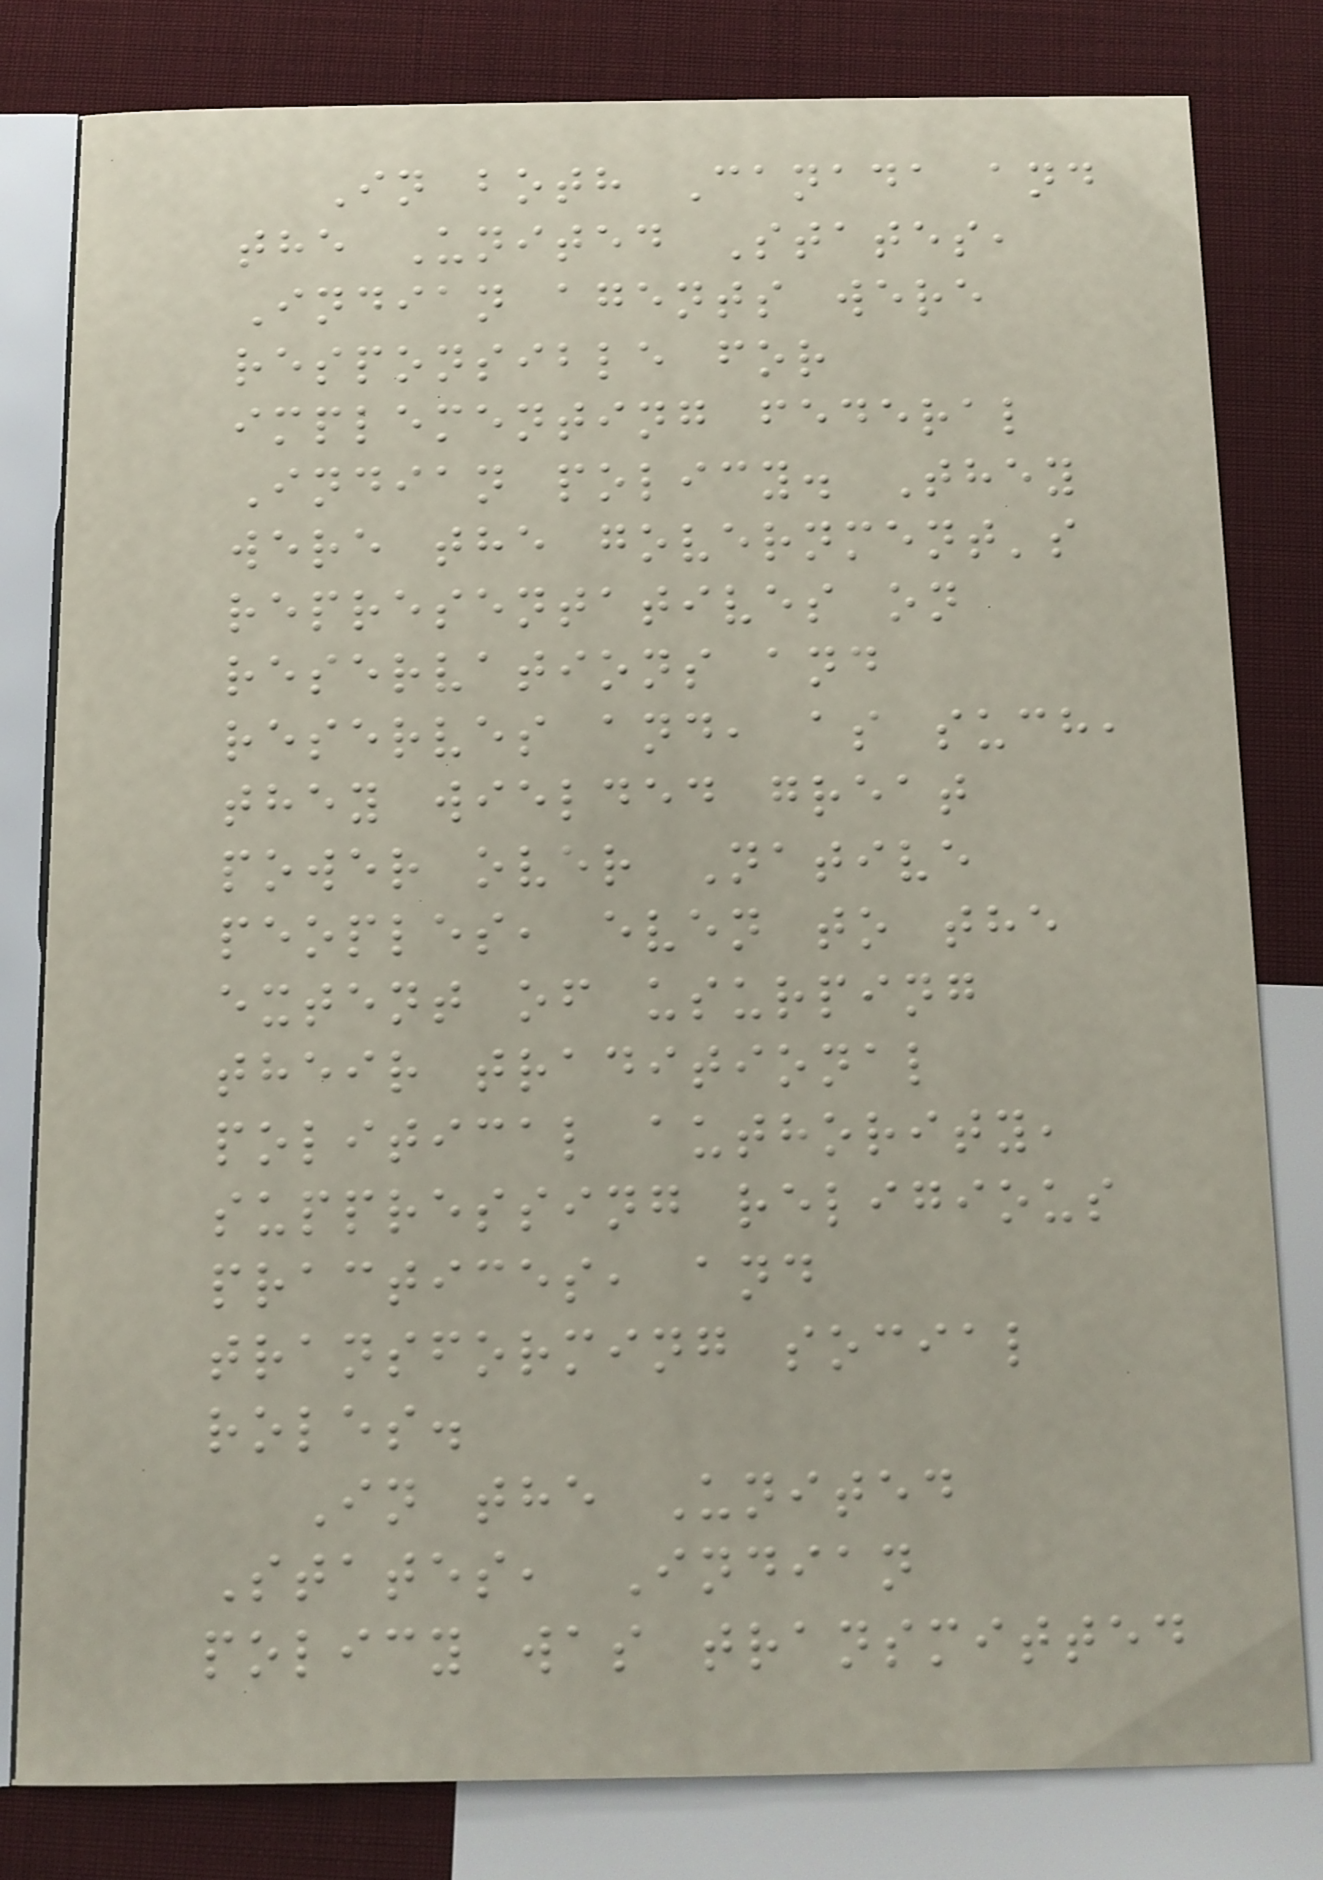In both Canada and
the United States,
Indian agents were
responsible for
implementing federal
Indian policy. They
were the government's
representatives on
reservations and
reserves and, as such,
they wielded great
power over Native
peoples, even to the
extent of usurping
their traditional
political authority,
suppressing religious
practices, and
transforming social
roles.
In the United
States, Indian
policy was transmitted
